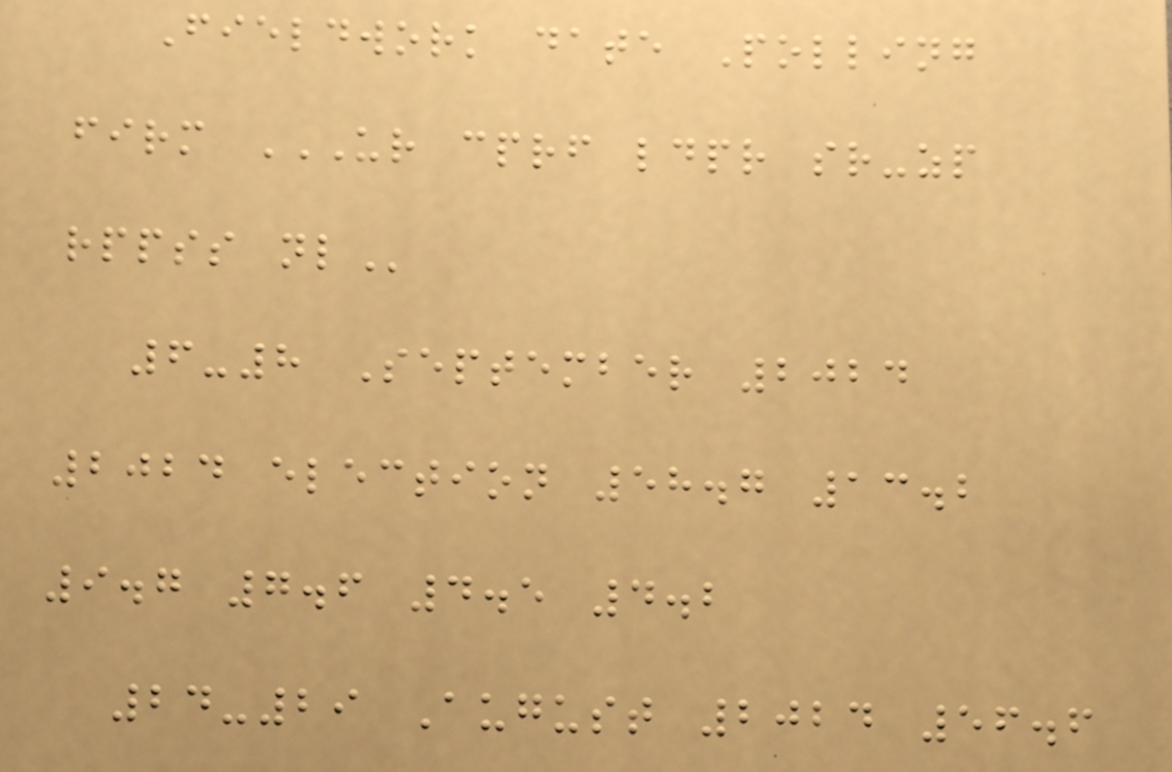Fieldwork date Polling
firm UR CPRF LDPR SR-ZP
RPPSS NL
6-8 September 2024
2024 election 58.7 13.2
9.7 7.6 4.5 4.2
24-29 August 2024 56.6
